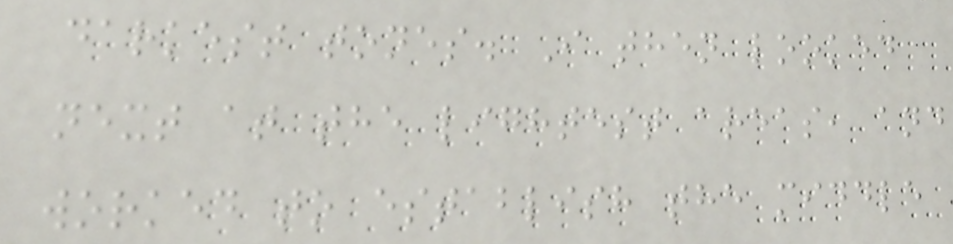darkest tones. I then looked
next at the lightest areas, and
worked to establish the middle
